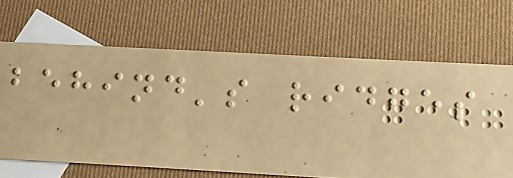behind's ridges
